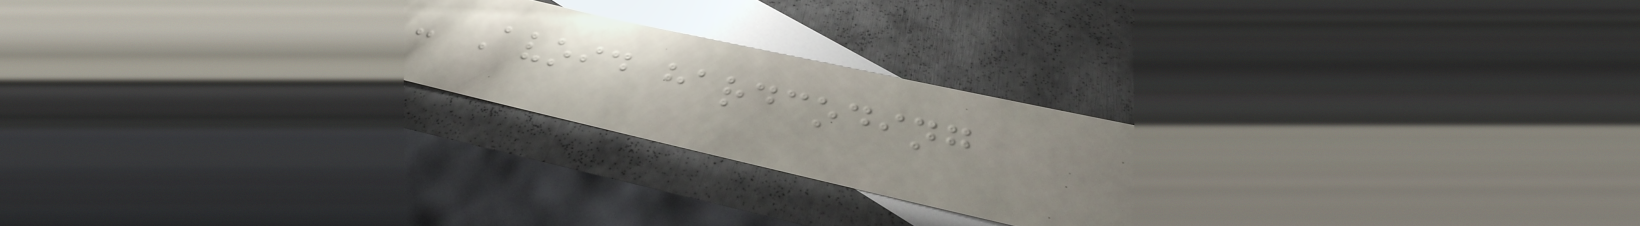- Avoid hardcoding
